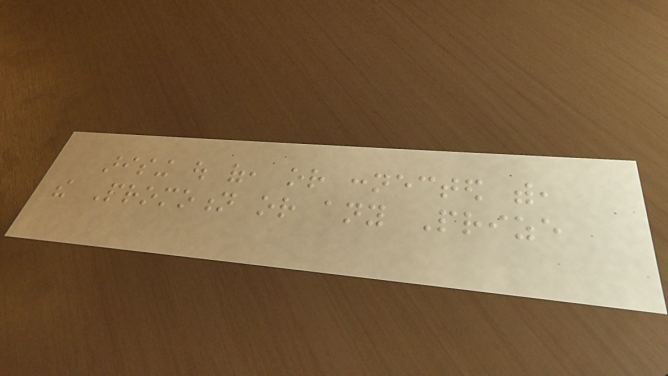arising out of, or connected with,
the Promotion or any Prize
